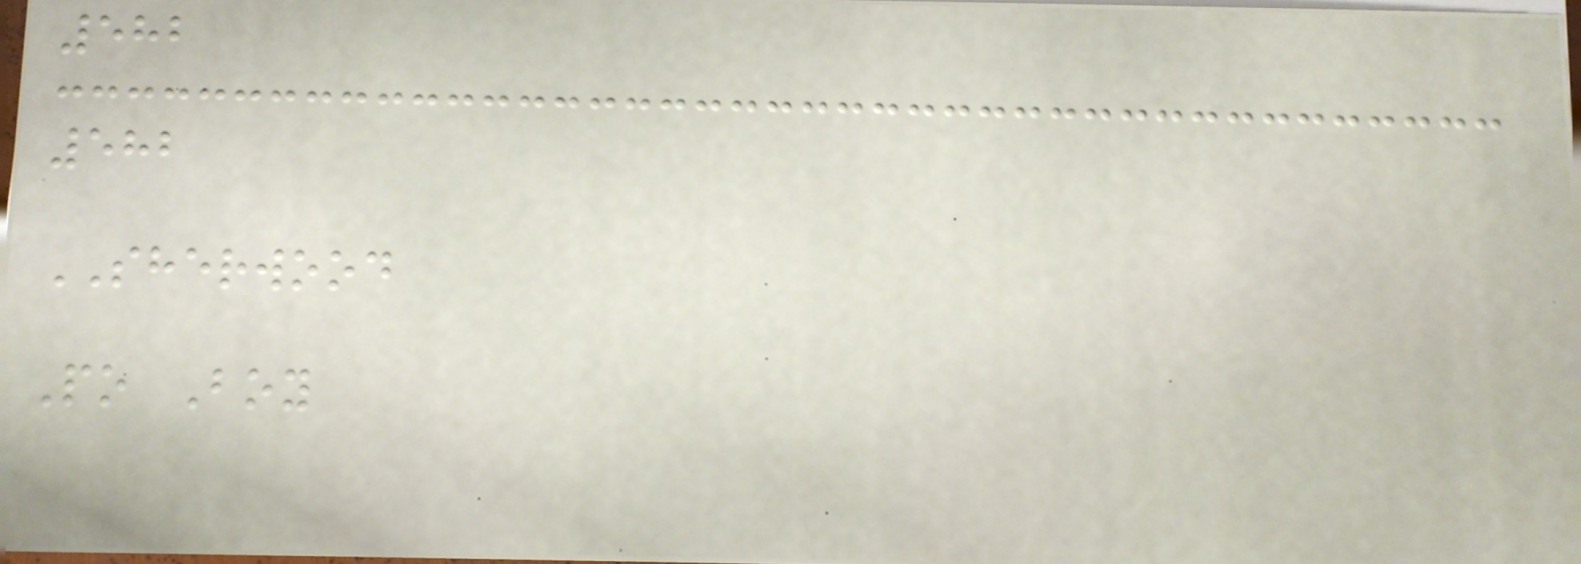582
582
SHERWOOD
Po Boy
